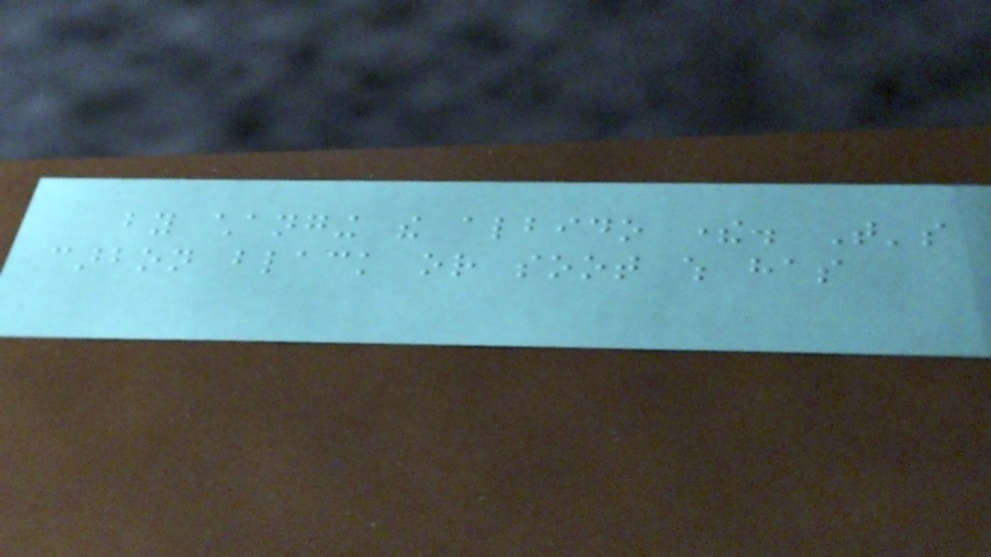by changing the albido there. That's
carbon black or soot which has
